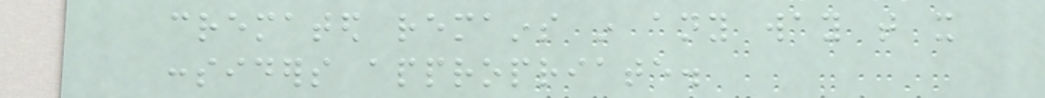cremated remains in any way that it
considers appropriate.
